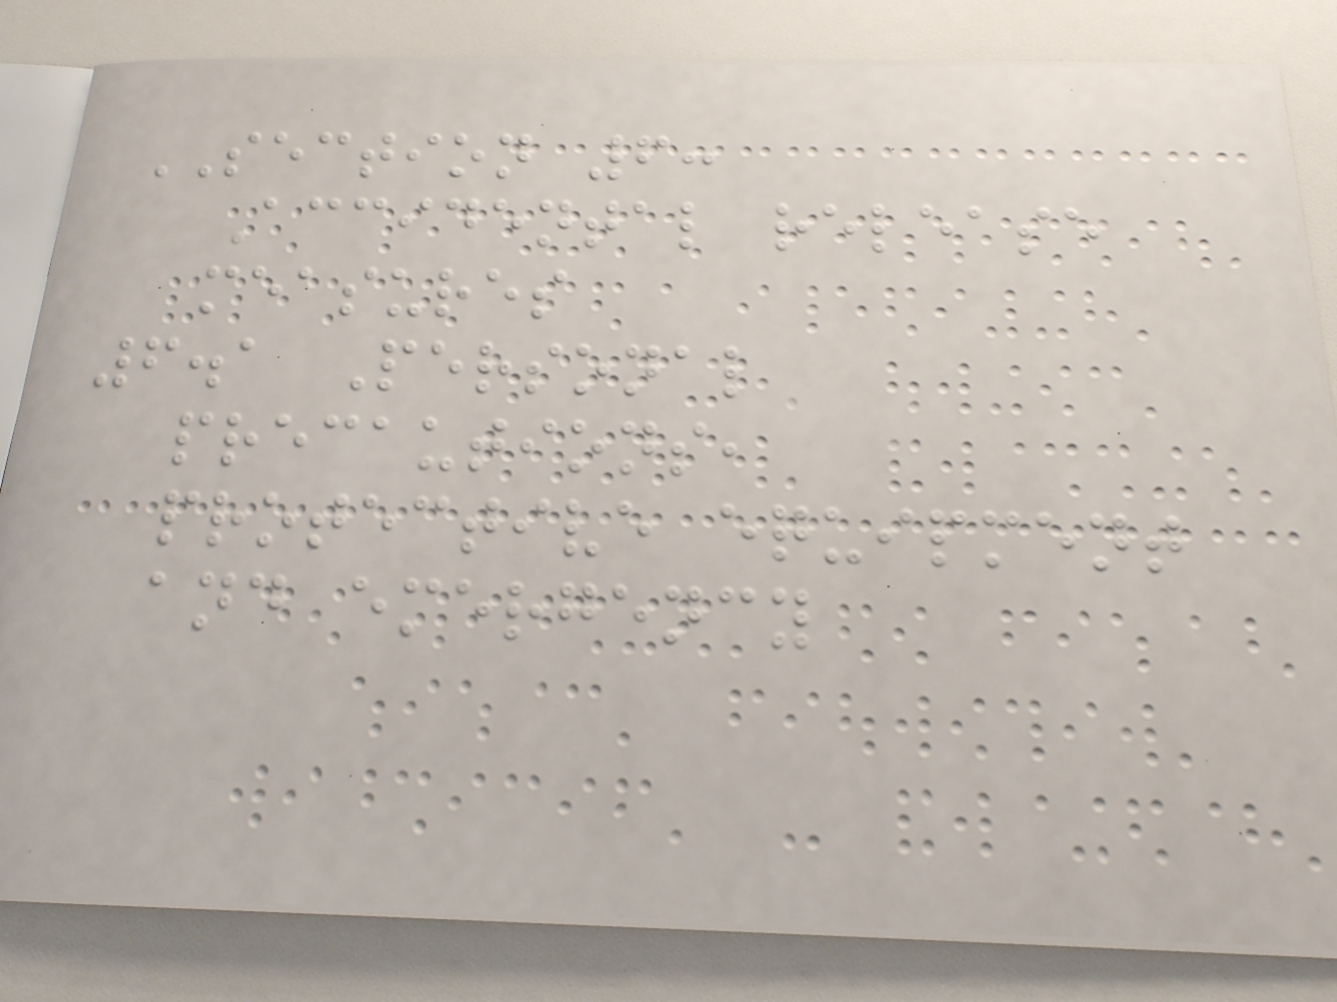SECTION 6:
Accidental release
measures
6.1 Personal
precautions,
protective equipment
and emergency
